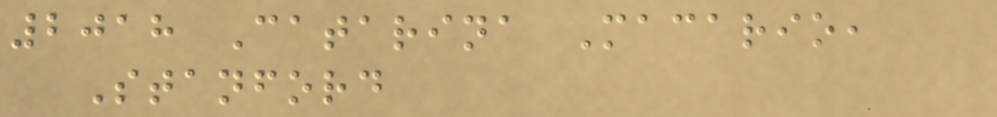2018 Catarina Macario,
Stanford
